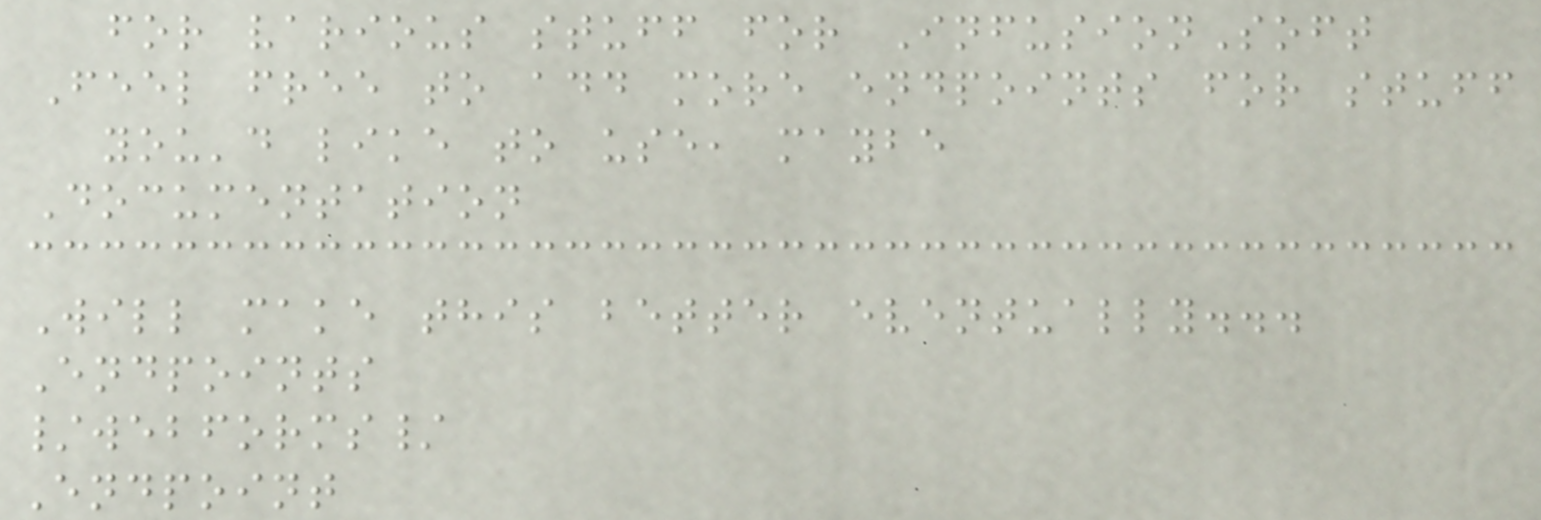for various stuff for InfusionSoft
Feel free to add more endpoints for stuff
you'd like to use, maybe
Documentation
Will make this better eventually...
Endpoints
/webforms/
Endpoint
